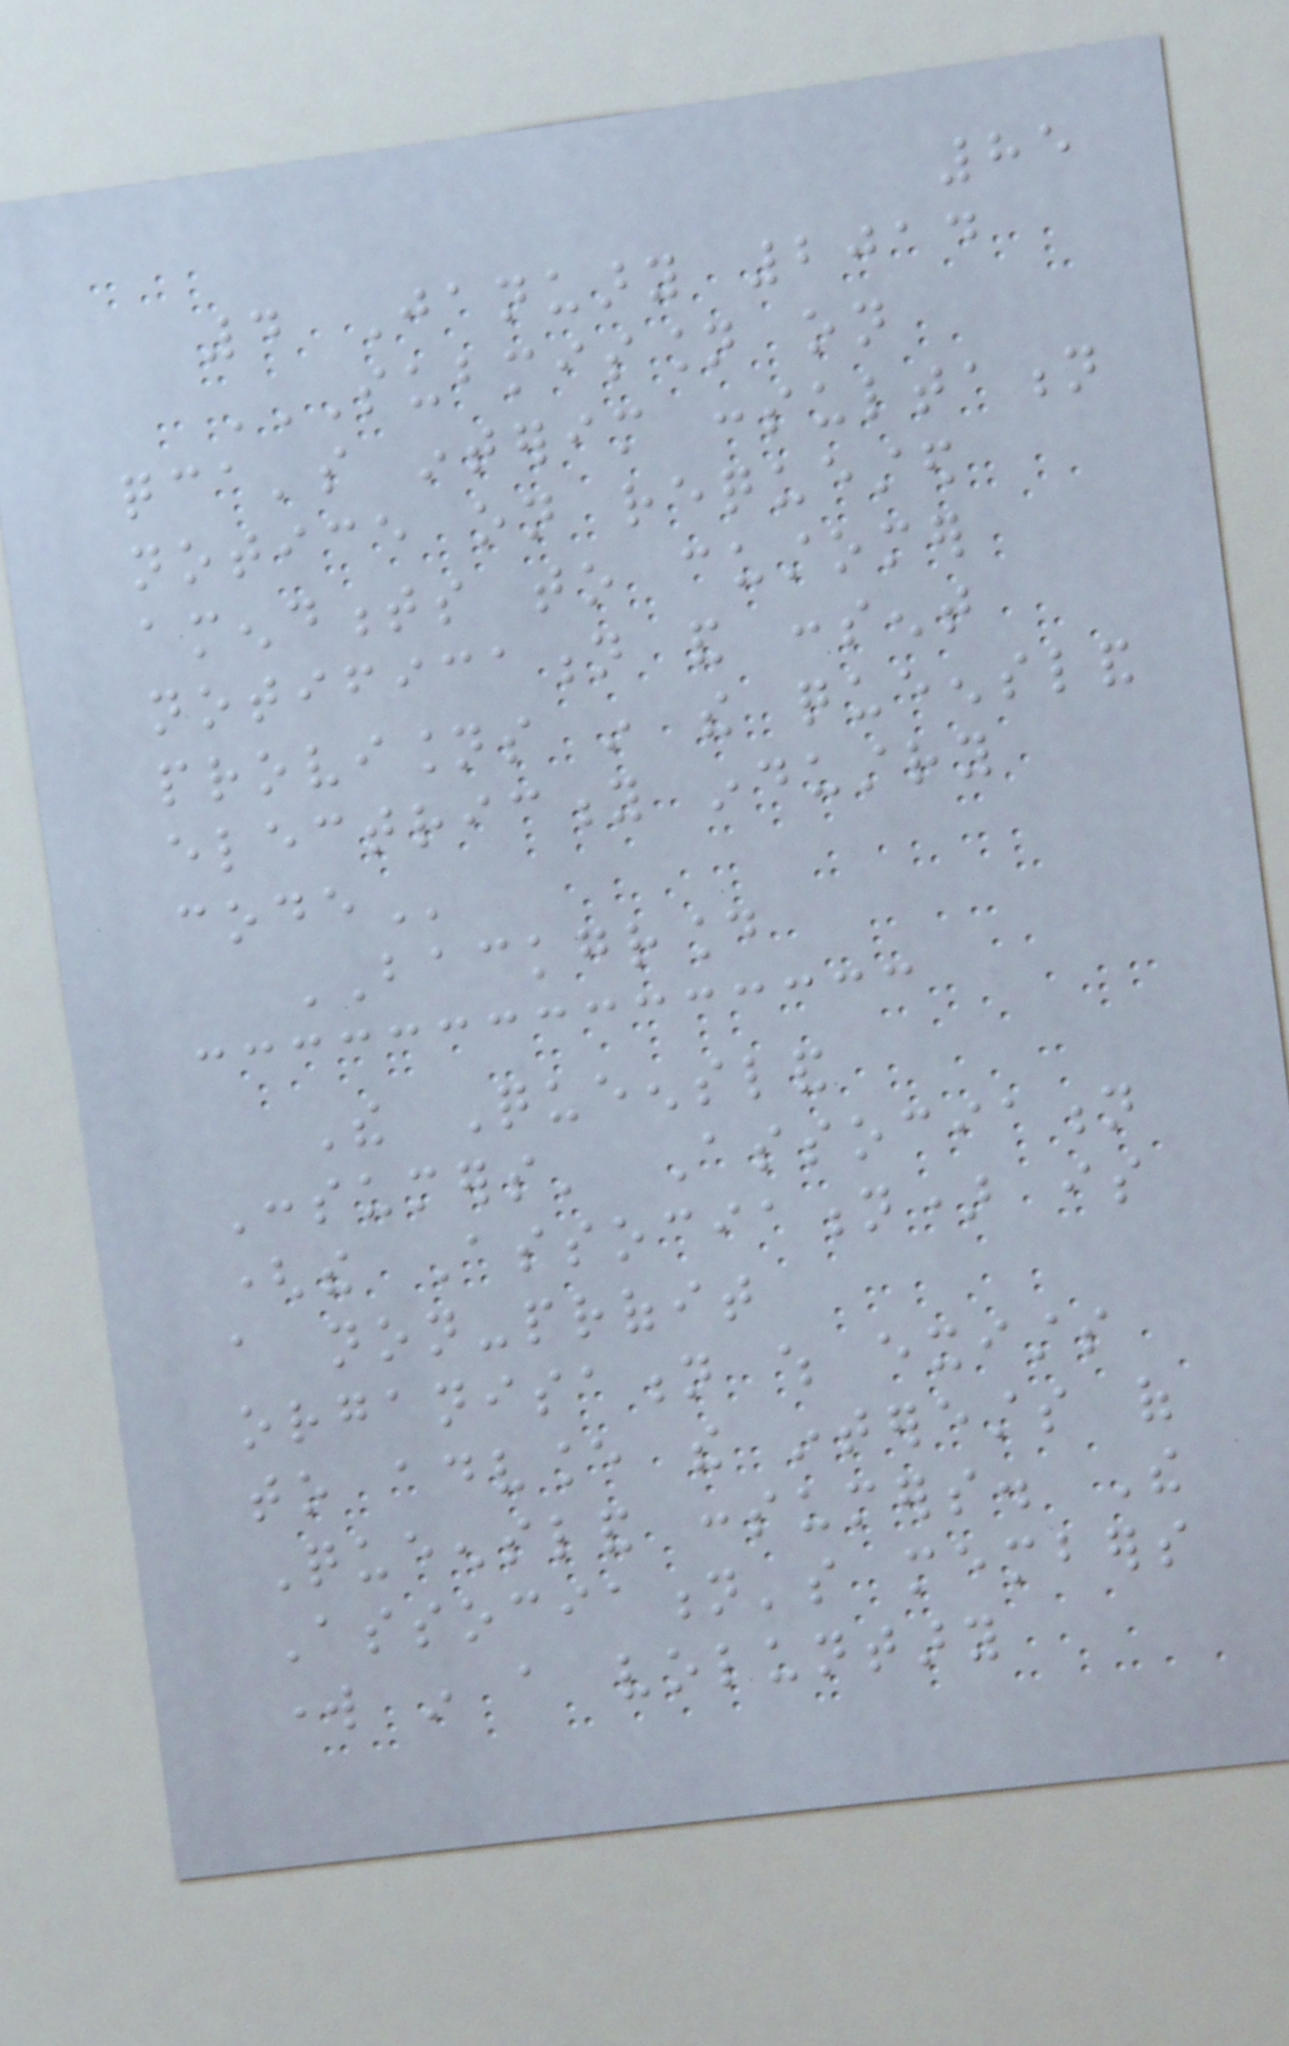85
4 January 2014
SUBMISSION ON
QCA'S INTERIM CONSULTATION
NOTICE ON REQUESTED
AMENDMENTS TO CUSTOMER
NOTIFICATION AND CONSENT
PROVISIONS IN THE QUEENSLAND
ELECTRICITY INDUSTRY
CODE
BACKGROUND
The Queensland
Consumers' Association
(the Association) is
a non-profit
organisation which exists
to advance the interests of
Queensland consumers. The
Association's members
work in a voluntary
